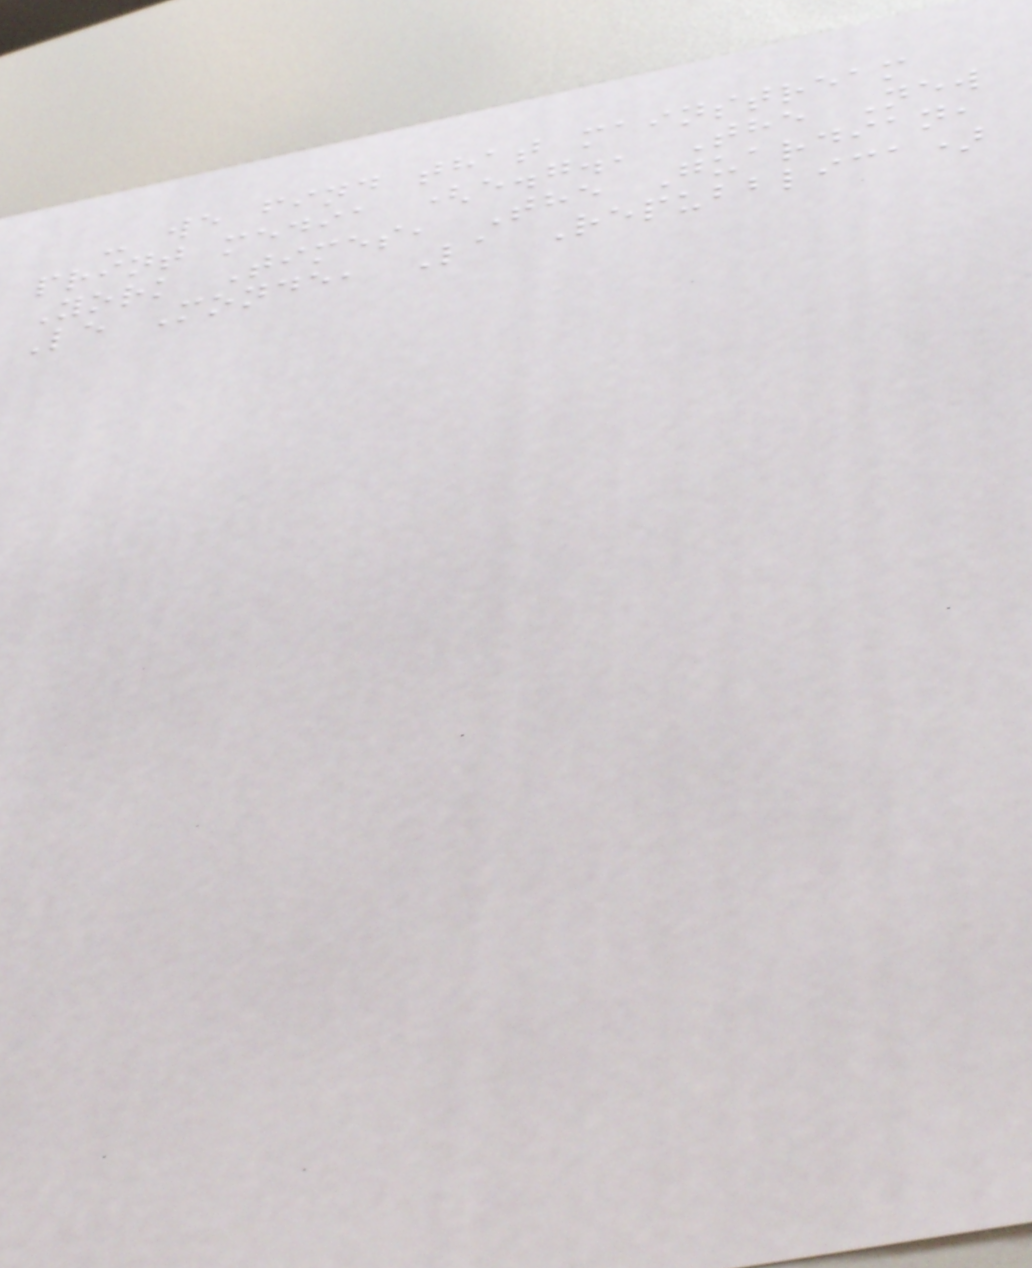- we find that mainstream
print media (e.g., The New
York Times, The Guardian,
Le Monde, La Repubblica)
